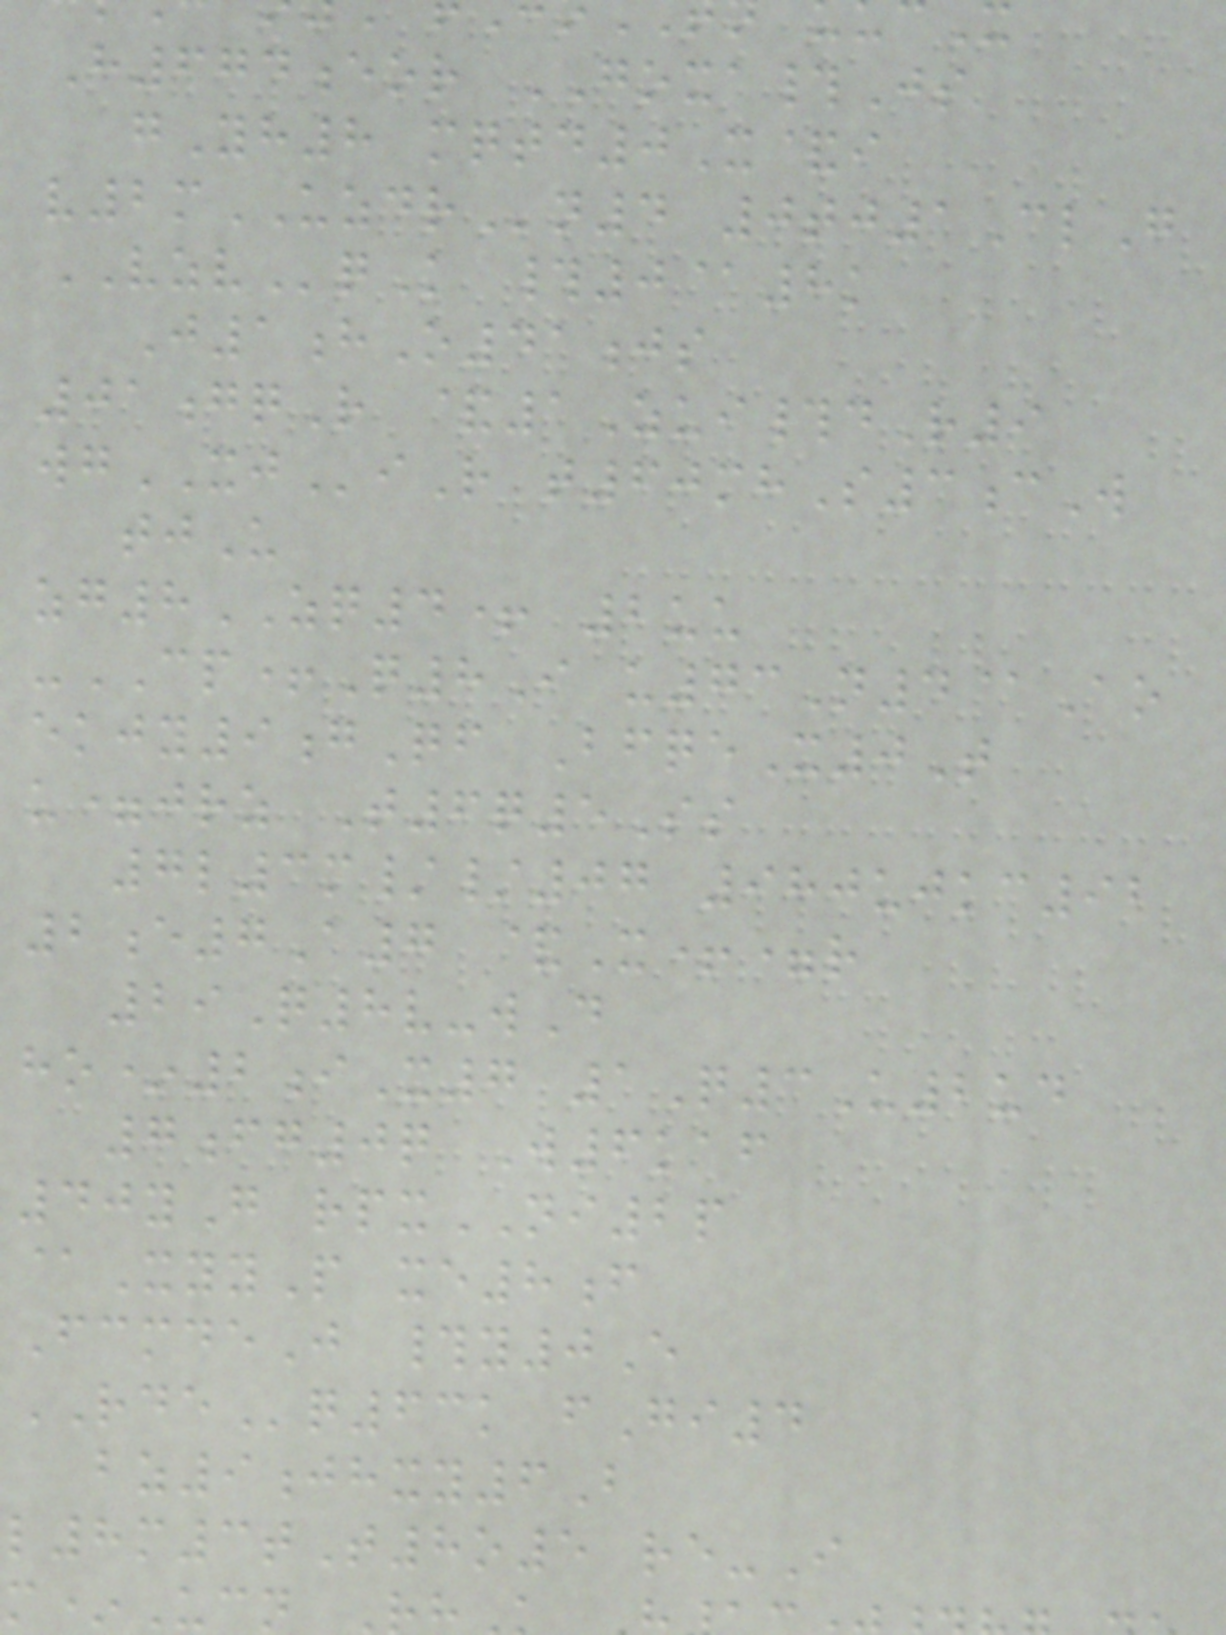H674eor GOXA#Js
gYh8 mqtd0X&i
v2mUZDRn4 0tj1ClG
VZVqK #0@8k
J1hO41js
01gqR &1Zui#dR9
wgXJiR t60mhS3cW
tjU
zg8ZQ4+ 2uu
-CP+Q8I u73N4@Ao
ekjy9gQf BfqeX0T
u=jrz T6q5Ss
7l3m//07 980ujkc92
2e7A7 &X+=r
29Q8v-wD
ho*2iX7 1Q3U2ud
7fg0q W6kaf
40yG rpxNI2p
@XyyP xe8f
FcmdeJ #y0E
RDEq63k fGi4
bz9jhxy6B
l8m3tT8o5 re-I
m*Ucn
